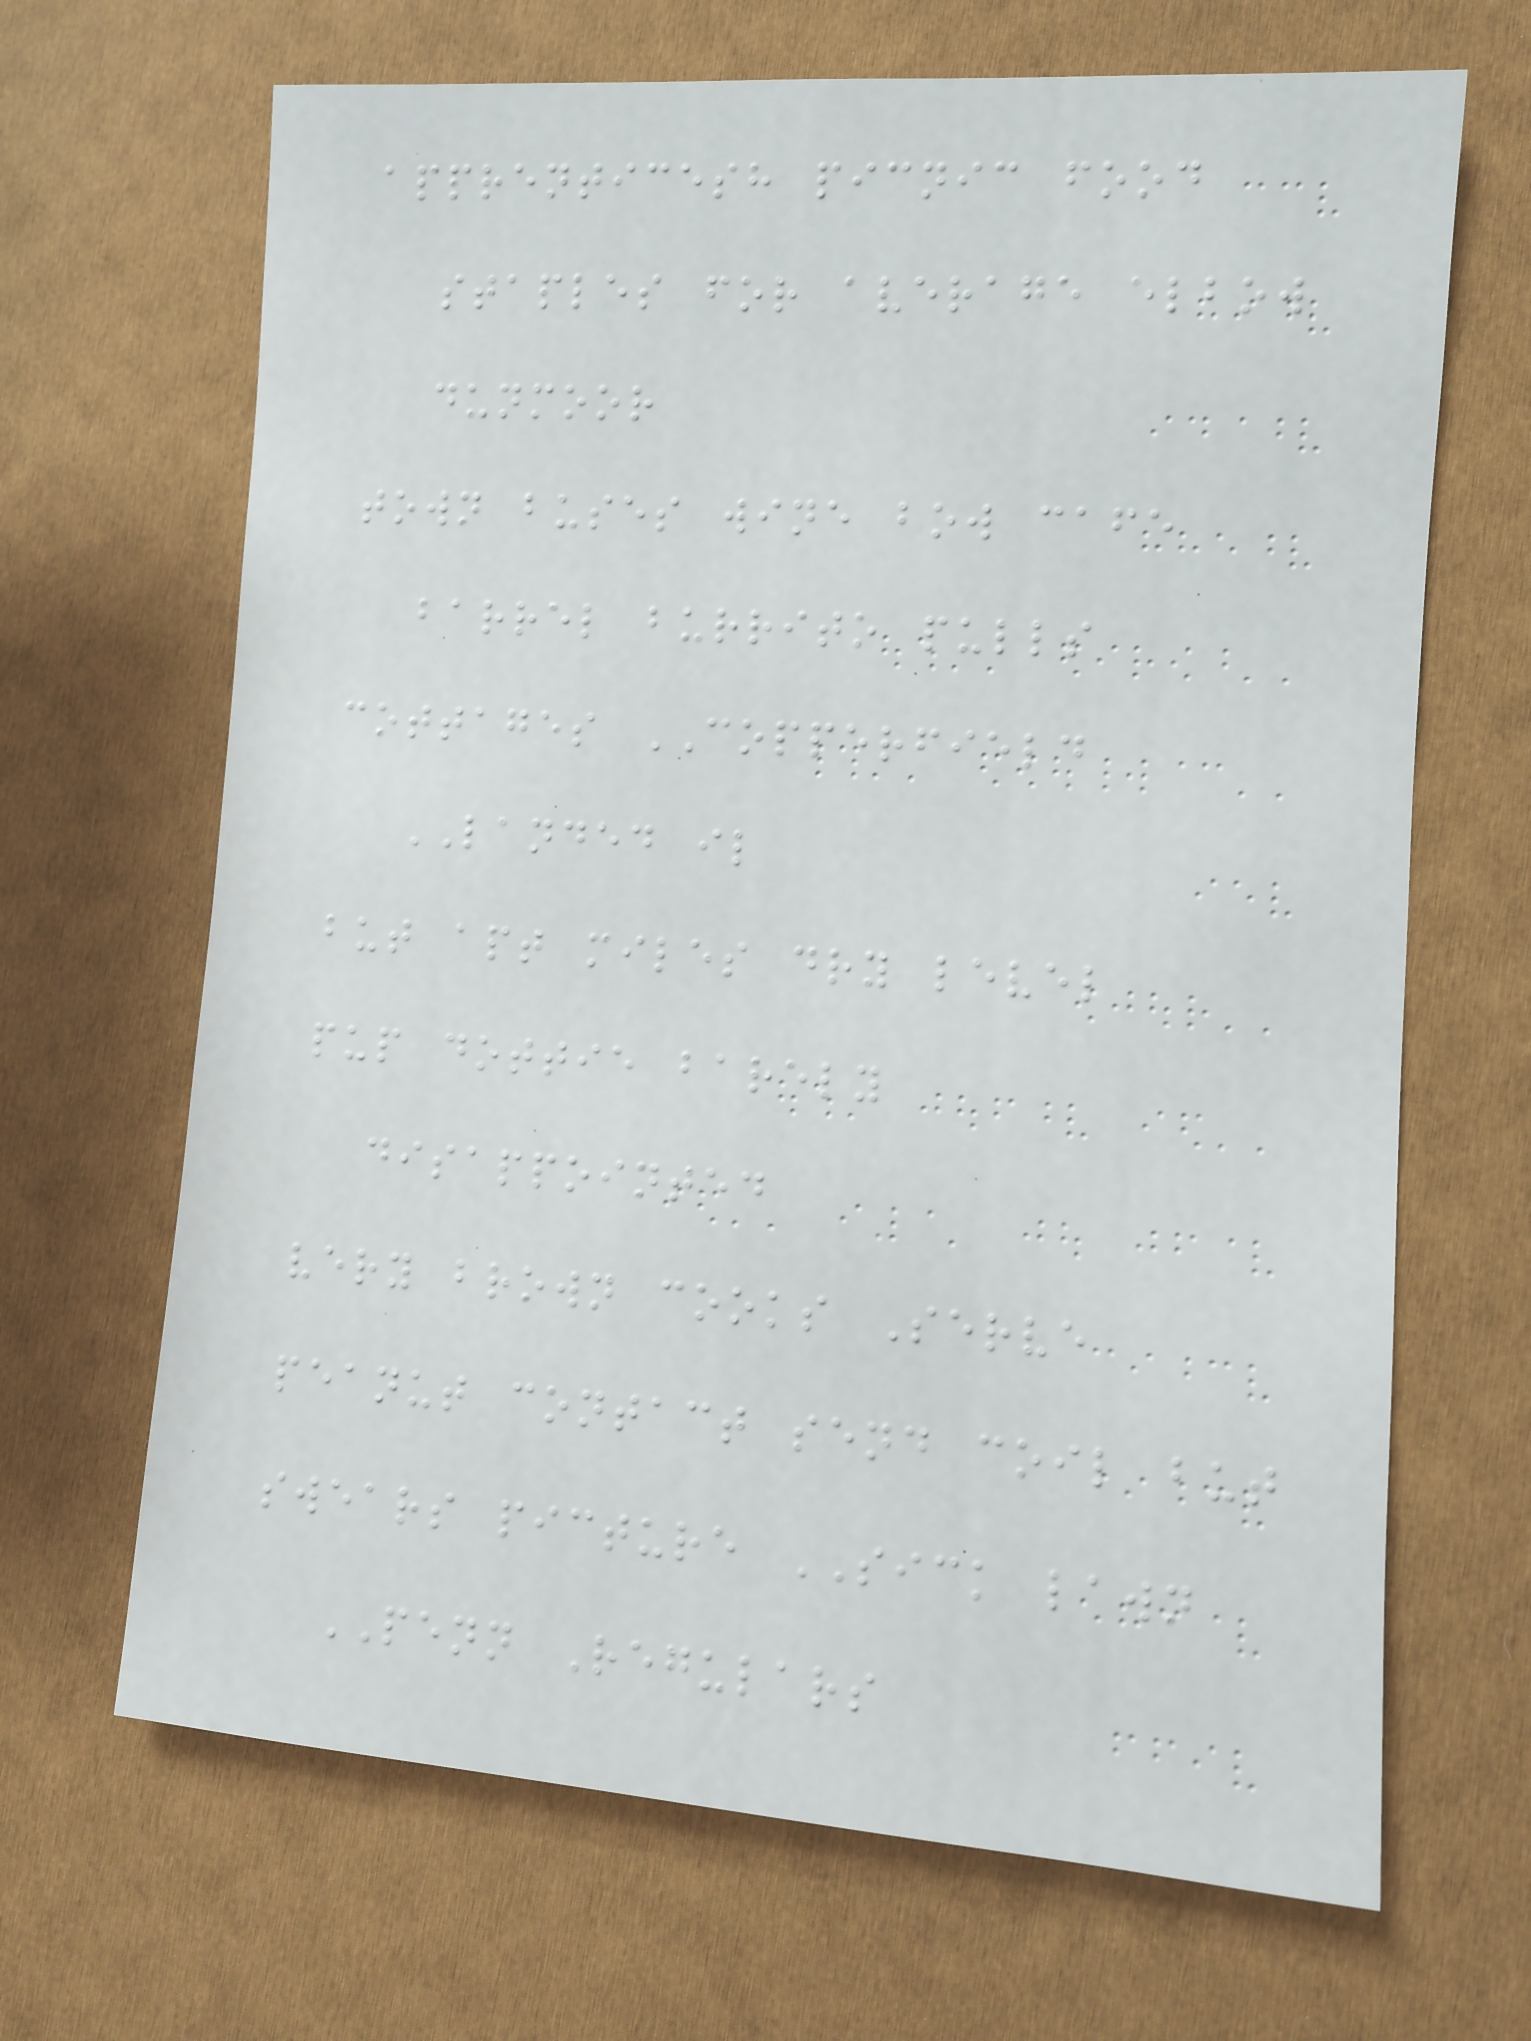apprenticesh picnic food
staples for average elbow
dunmoor
town buses wine bow cafe
barrel burrito pulls
cottages COPPERFIELD
LANDED il
but apt miles dry level
pup dottie barely
disappointed
very brown cooks Serve
peanut contact send coil but
swears picture SICK lawn
PENN Regulars
